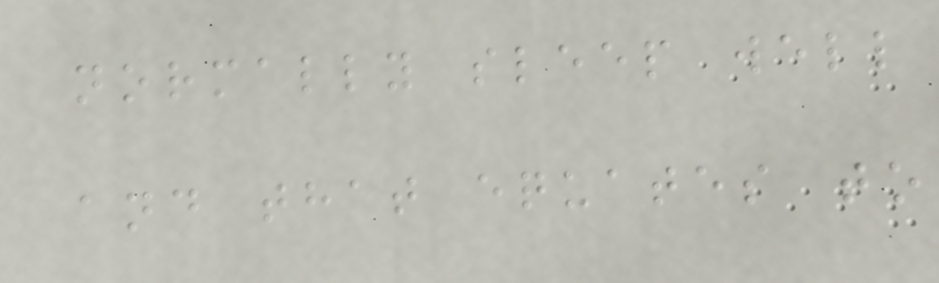normally sleep well
and that equates to
